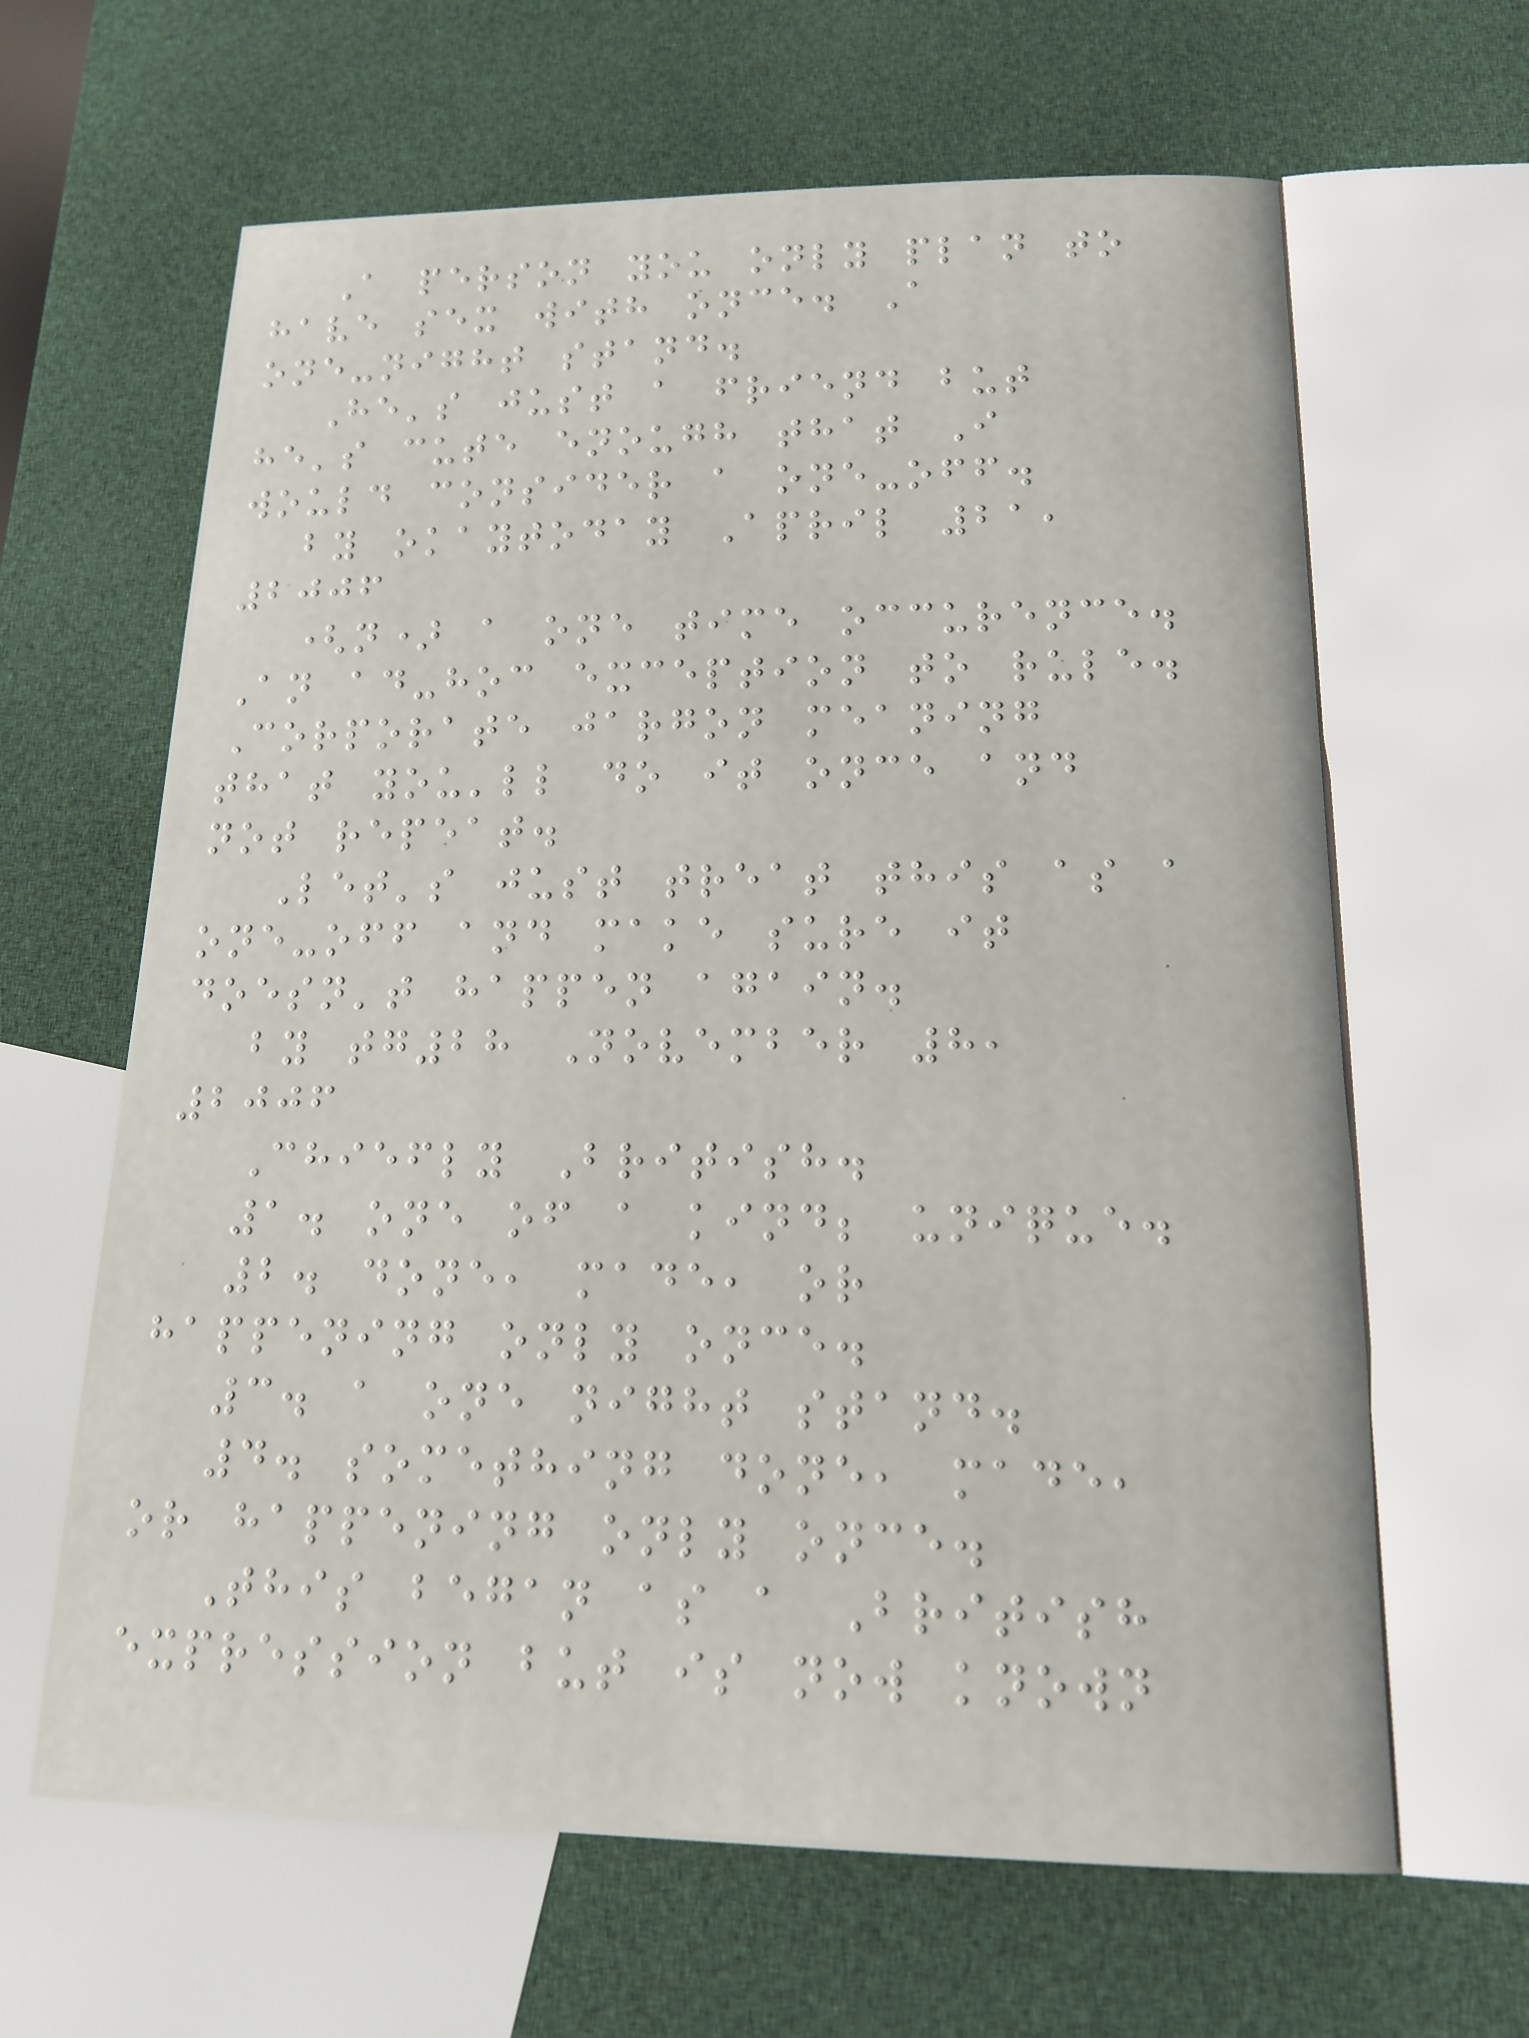A person you only plan to
have sex with once. A
one-night stand.
He's just a friend but
he's cute enough that I
would consider a one-off.
by okaytoday April 21,
2006
(n) a one time occurence.
An ad-hoc exception to rule.
Corporate jargon meaning
that you'll do it once and
not repeat.
Let's just treat this as a
one-off and make sure it
doesn't happen again.
by tg28 November 8,
2006
Chiefly British.
1. one of a kind; unique.
2. done, made, or
happening only once.
3. a one night stand.
4. something done, made,
or happening only once.
This began as a British
expression but is now known
